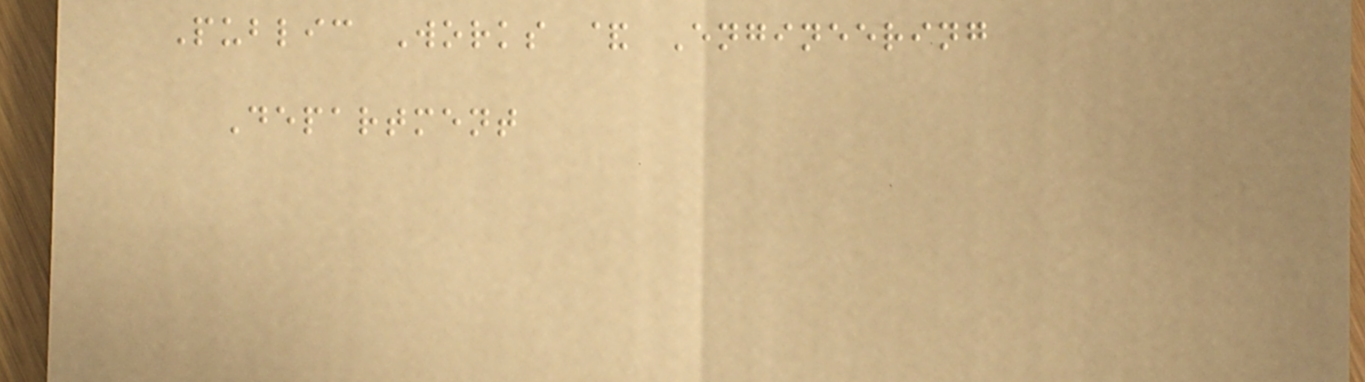Public Works & Engineering
Department
